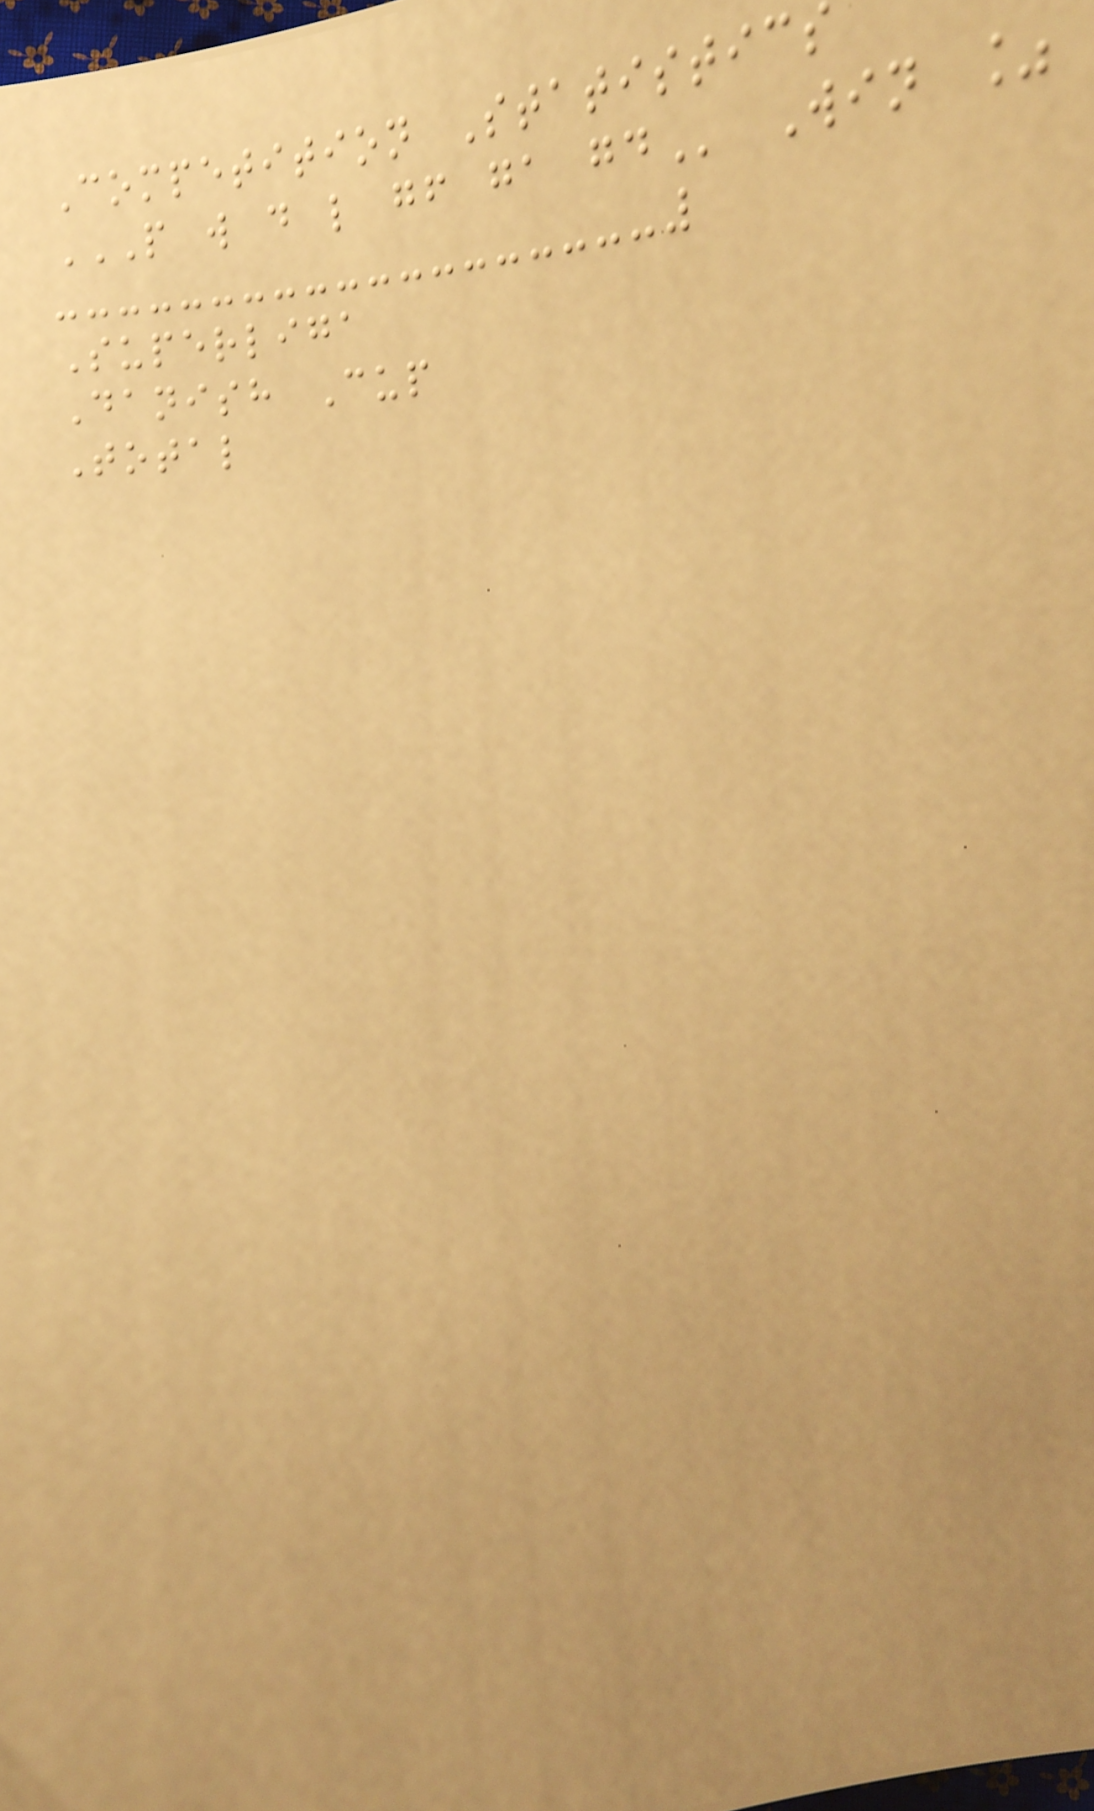Competition Statistics
P W D L GF GA GD Win %
Superliga
Danish Cup
Total
